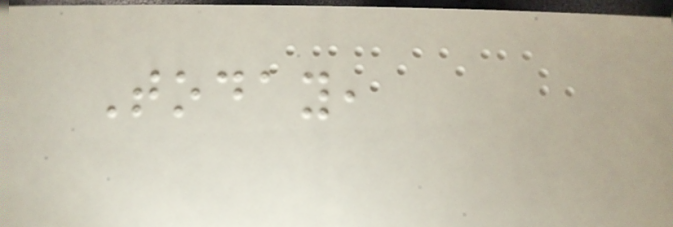Today,
